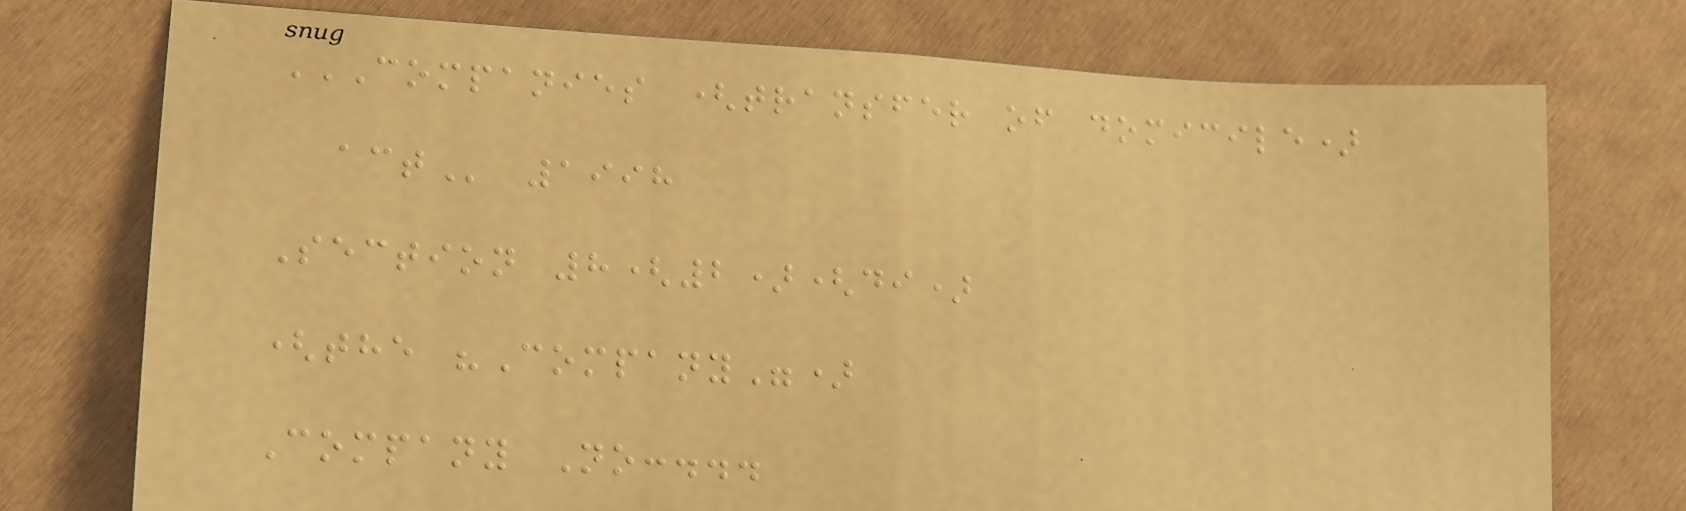COMPANIES (TRANSFER OF DOMICILE)
ACT 1998
Section 8(2)(di)
(the "Company")
Company No:...
